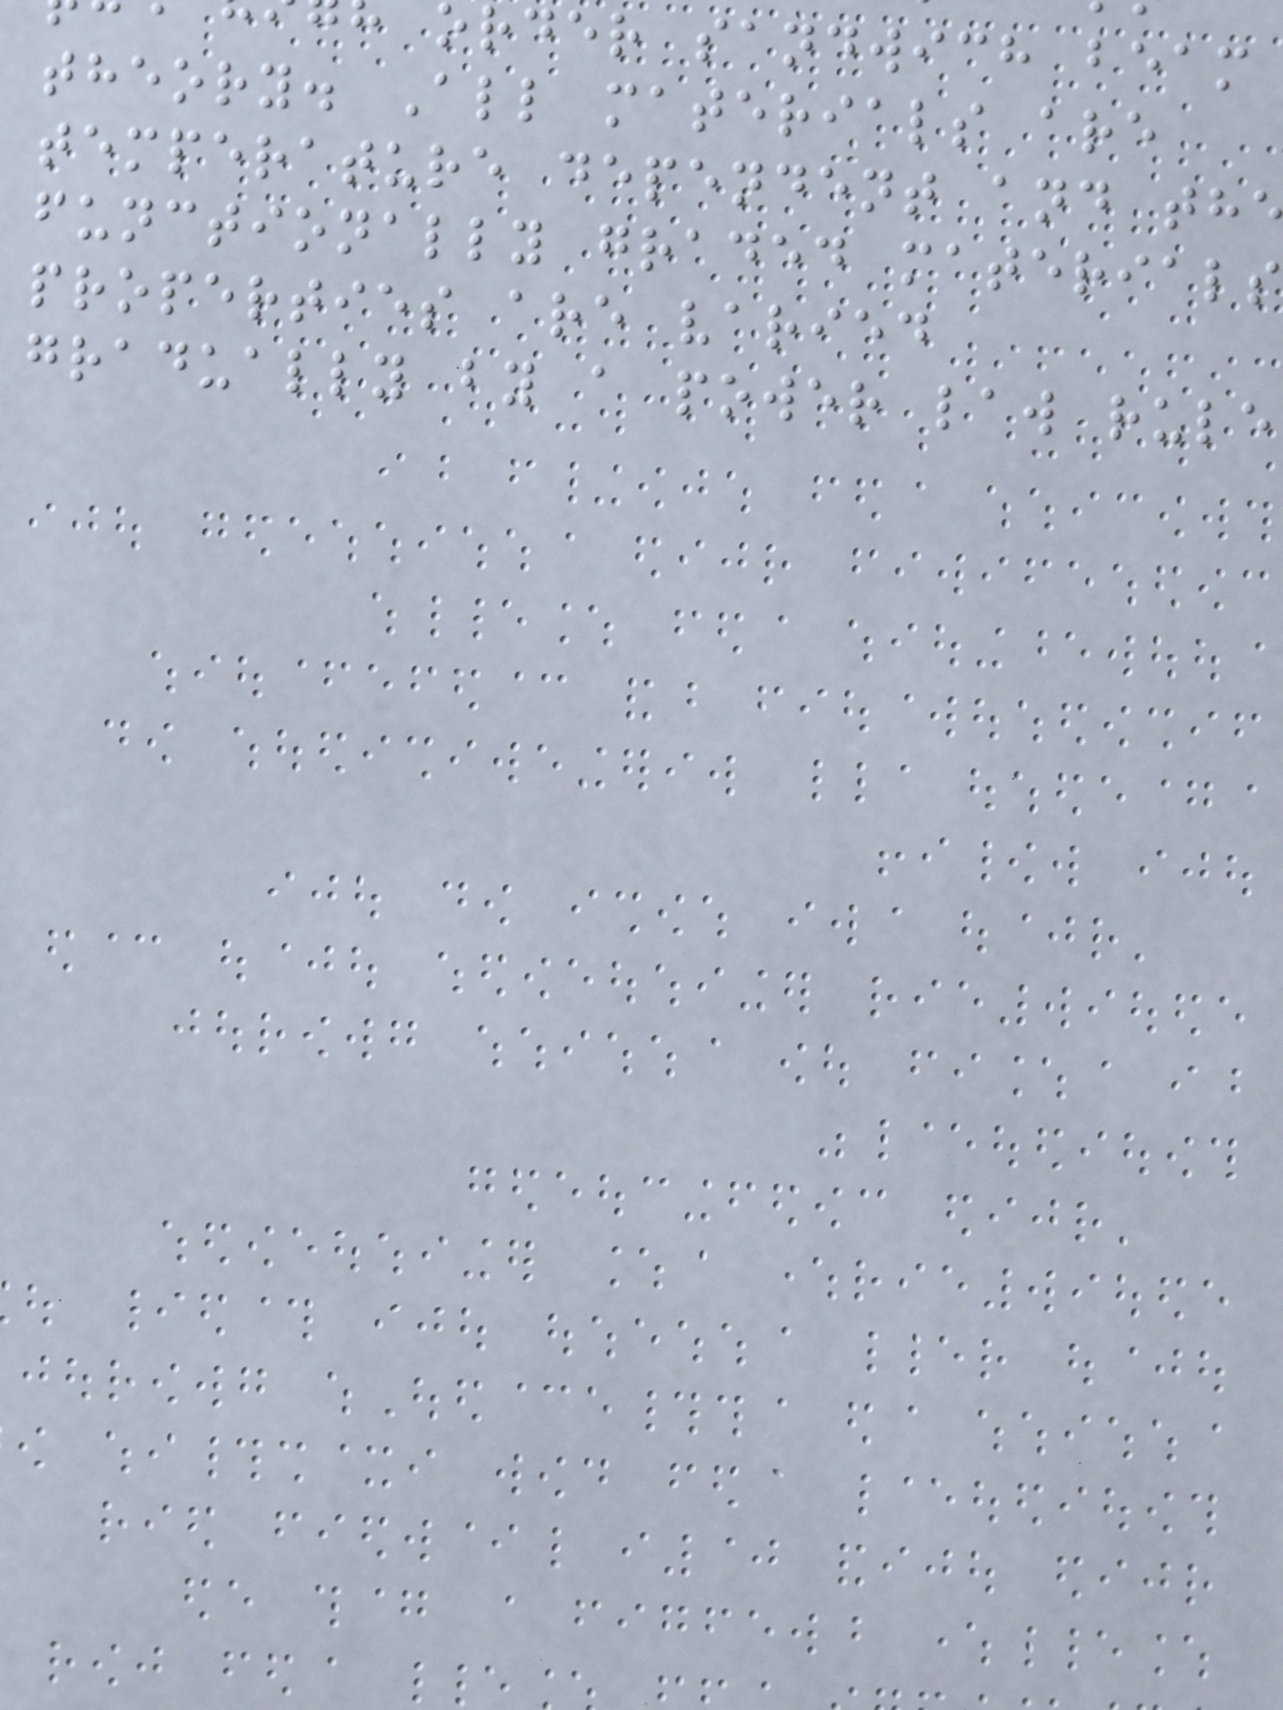order sandwich beam
theory. All materials are
temperature dependent and th
functionally graded materials
properties are varied
gradually by a power law rule
